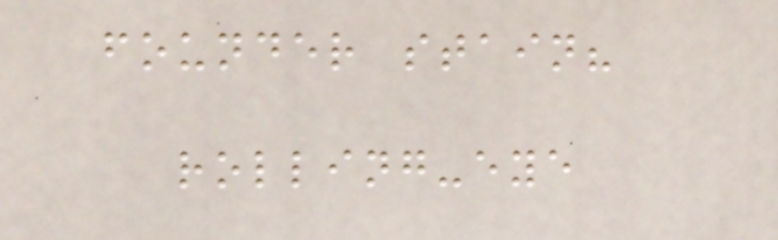founder stain?
rolling-eye
